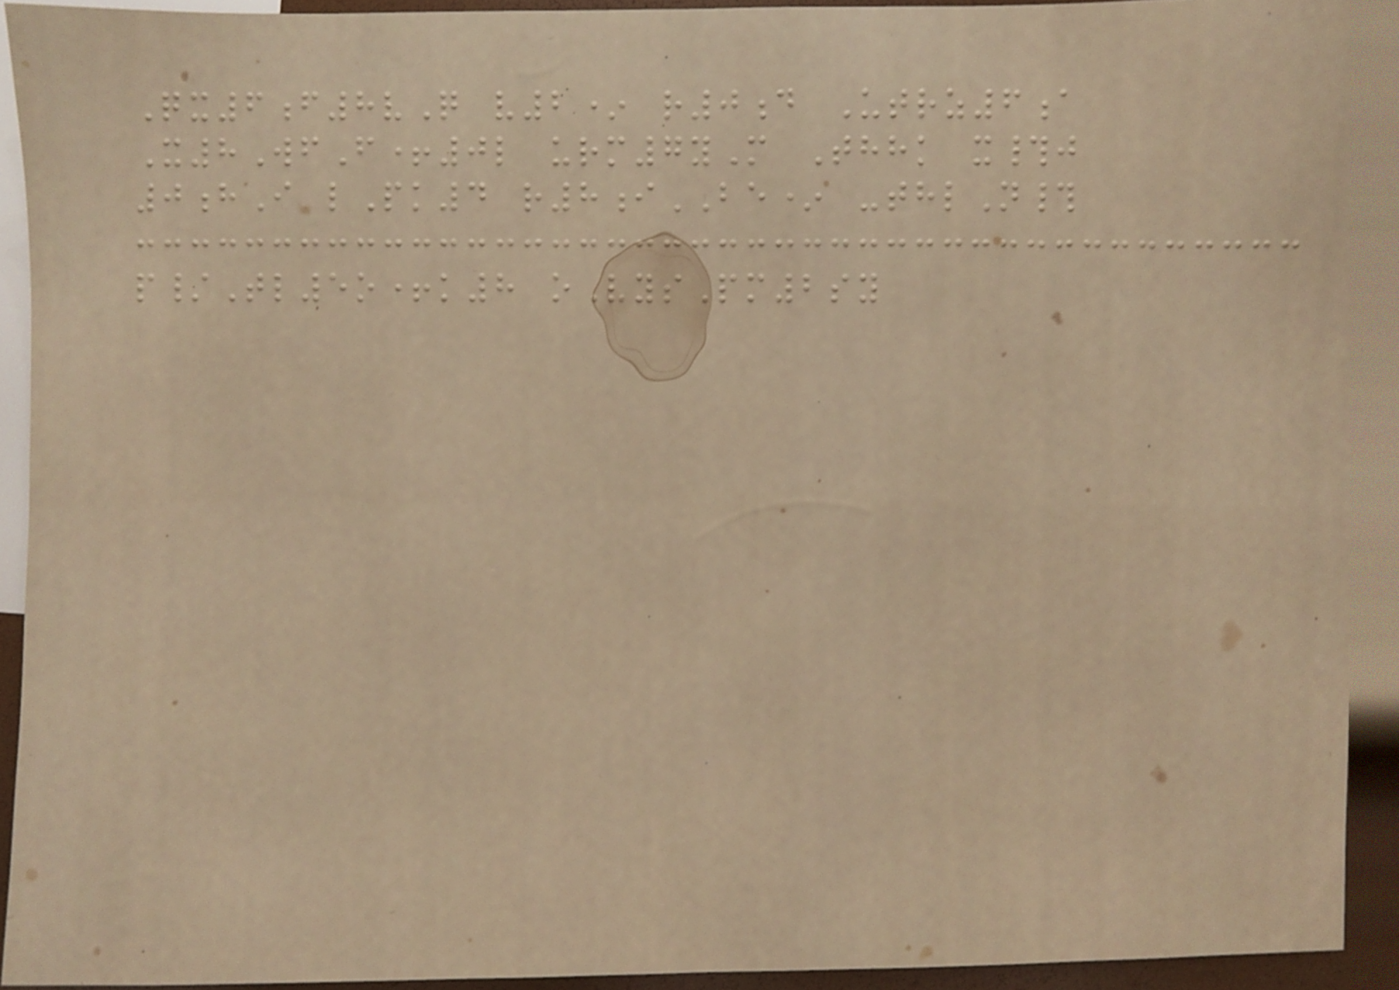Qx6f8vQ v2* r0d Utrz6a
X8WfF+0l urm7yM Thhk x#j
0hI lPk4 r8iBE* -thlN#
p/Tl5o+k8 oVysPm2sy
